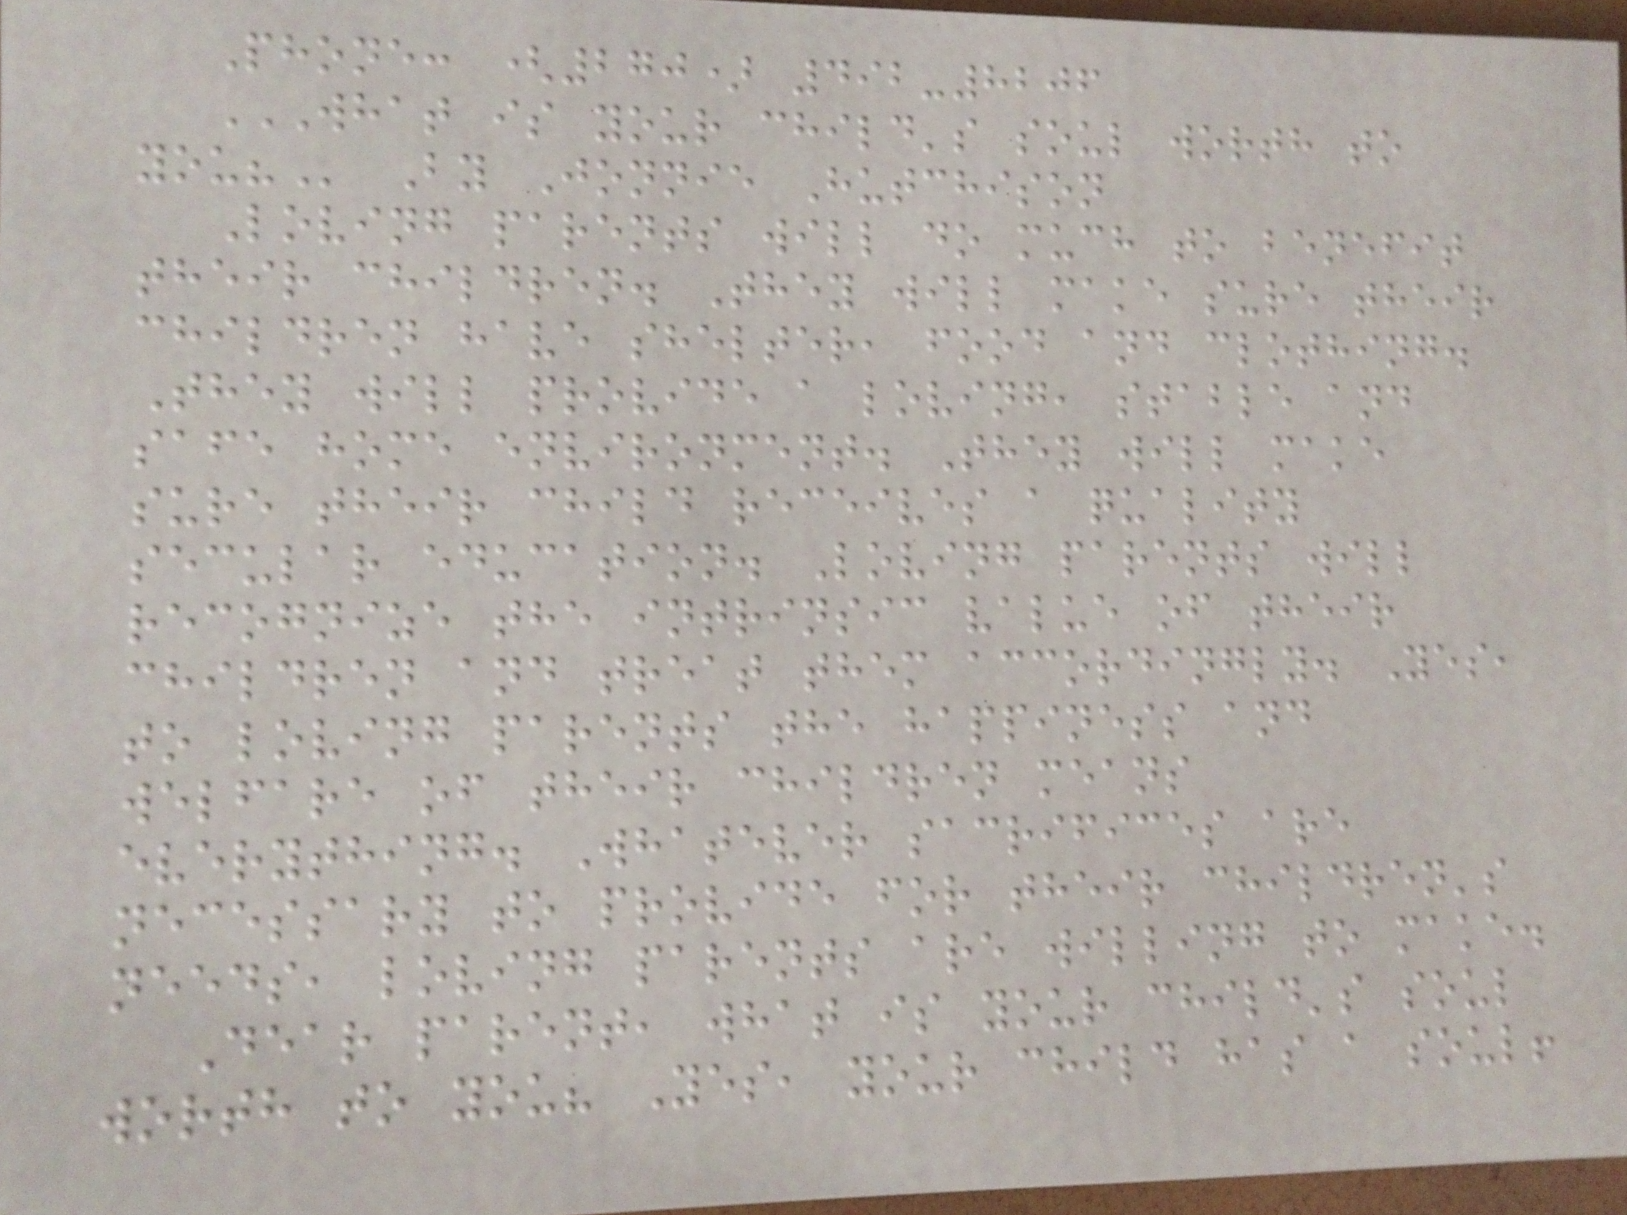Phone: (270) 492-8206
WHAT IS YOUR CHILD'S SOUL WORTH TO
YOU? By Jonnie Hutchison
Loving parents will do much to benefit
their children. They will make sure their
children have shelter, food and clothing.
They will provide a loving, stable and
safe home environment. They will make
sure their child receives a quality
secular education. Loving parents will
recognize the intrinsic value of their
children and treat them accordingly. Yes,
to loving parents the happiness and
welfare of their children means
everything. Whatever sacrifices are
necessary to provide for their children's
needs, loving parents are willing to make.
Dear parent, what is your child's soul
worth to you? Yes, your child has a soul!
